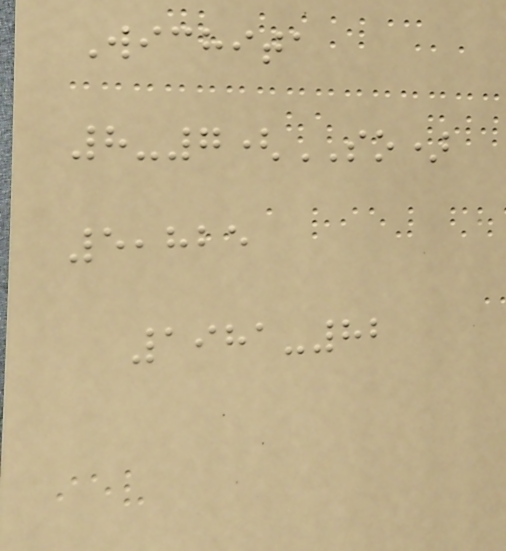Wichita
8-7(SO)
5,825
1981-82
